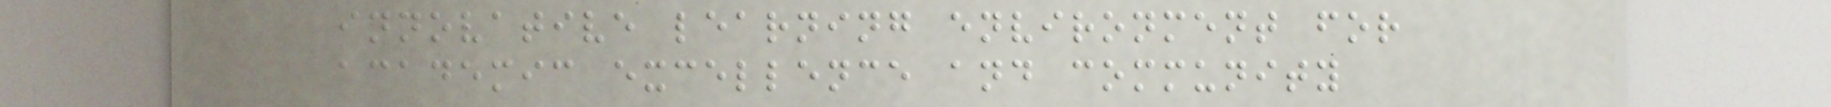innovative learning environment for
academic excellence and community
